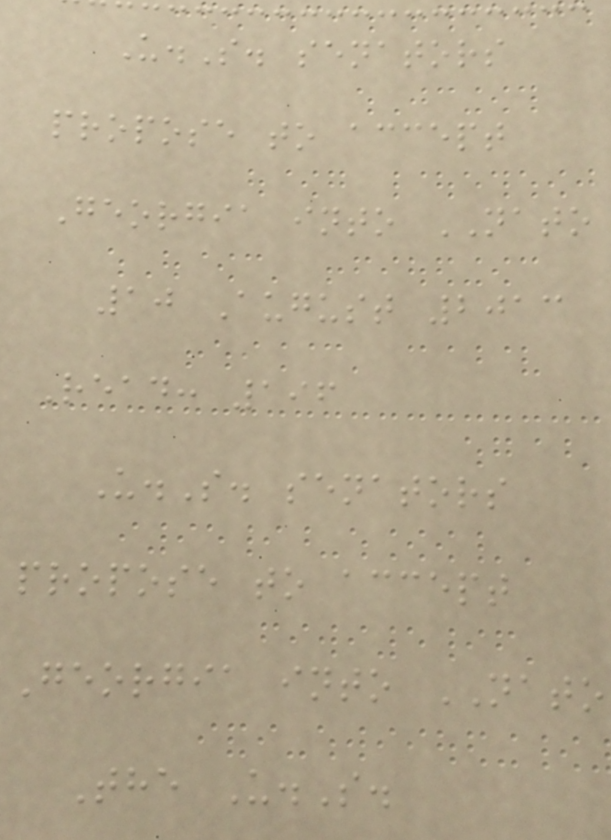U.S. senators
propose to accept
Georgia into NATO
10 August 2013
Read: 196
U.S. senators
propose to accept
Georgia into NATO
The U.S.
